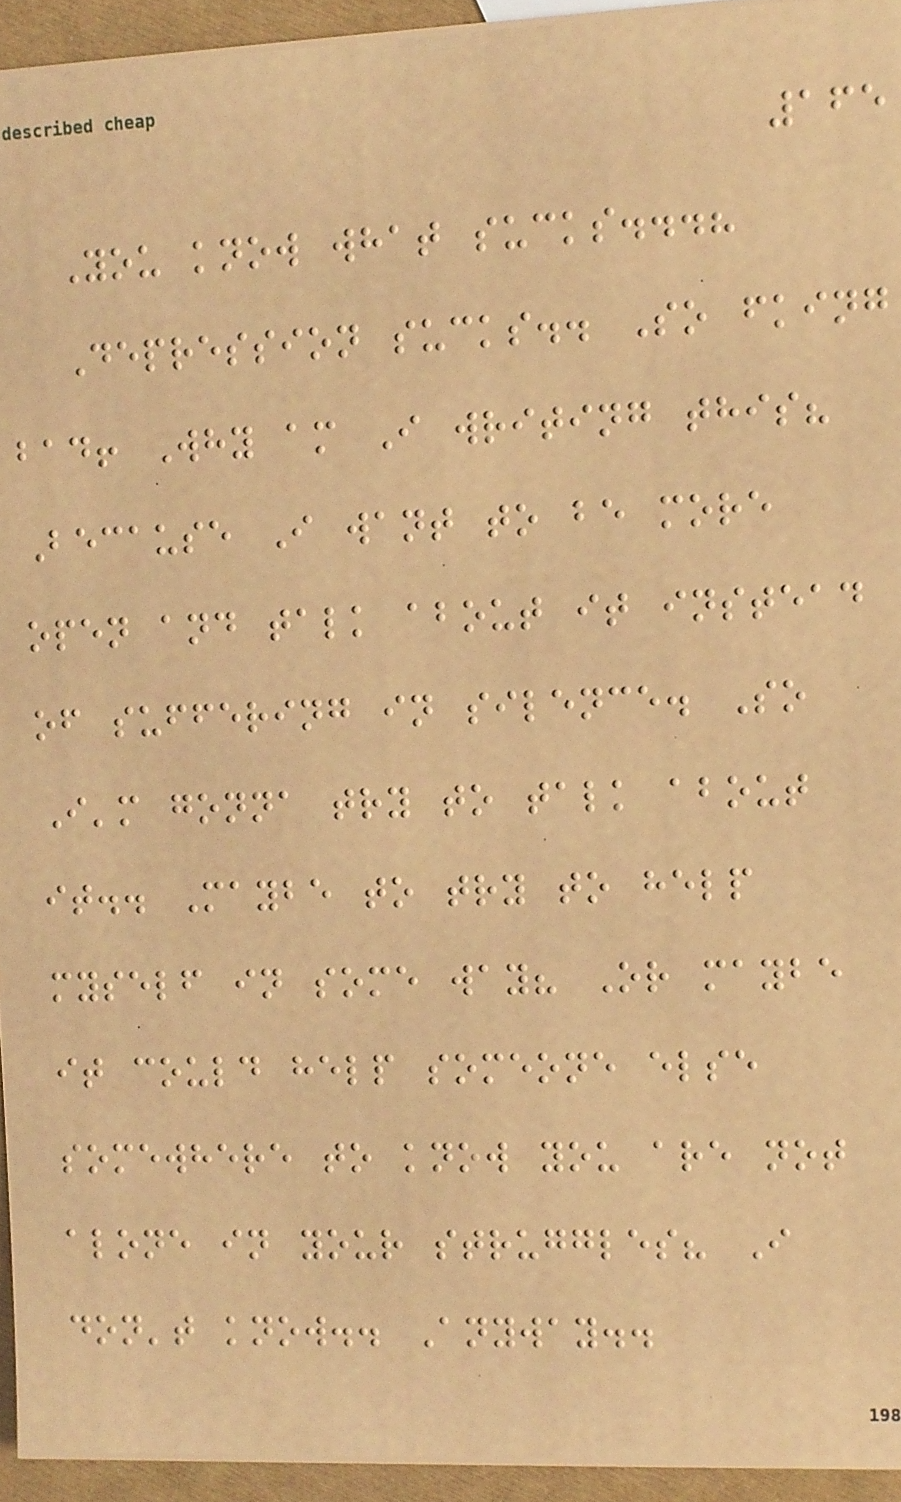165
You know what sucks...?
Depression sucks.. So fking
bad! Why am I writing this?
Because I want to be more
open and talk about it instead
of suffering in silence. So
I'm gonna try to talk about
it.. Maybe to try to help
myself in some way? Or maybe
it could help someone else
somewhere to know you are not
alone in your struggles? I
don't know.. Anyway..
